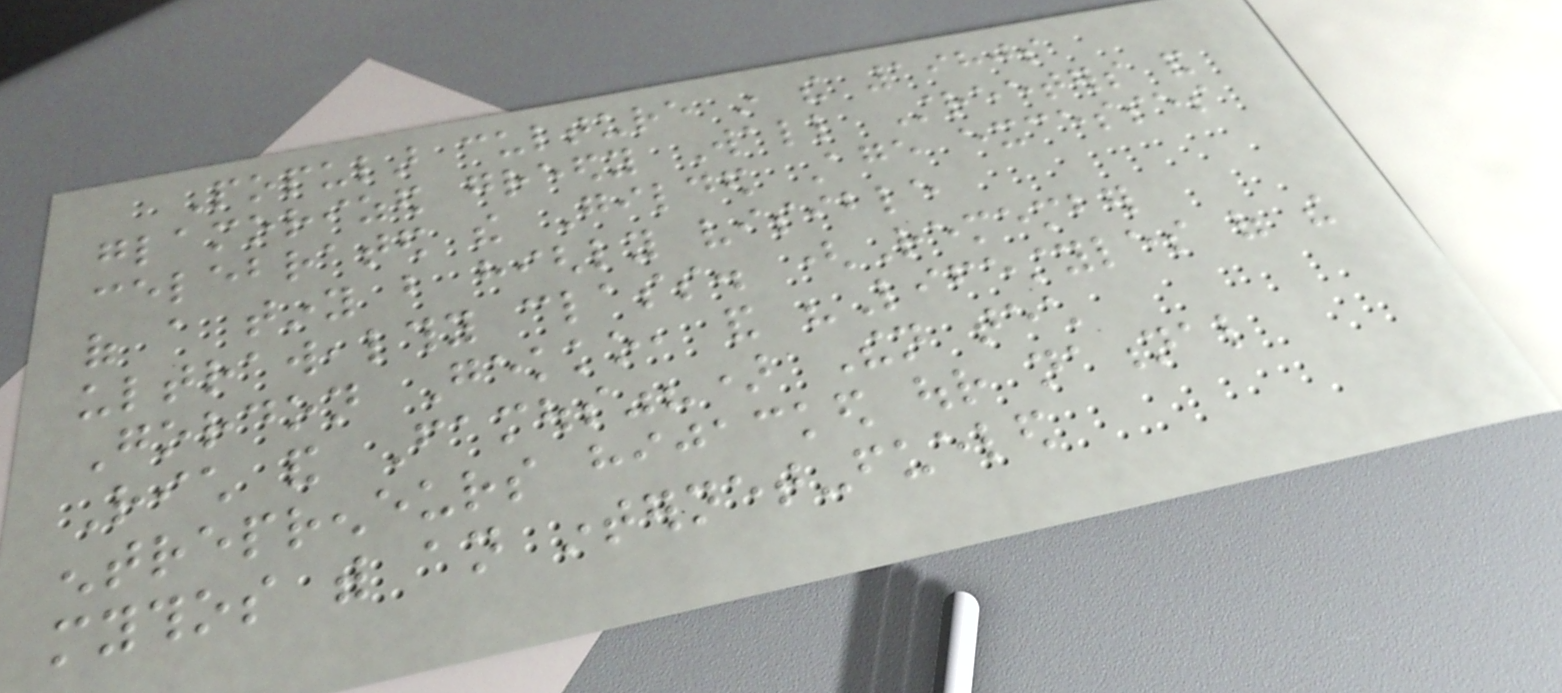Popular culture in the 1980s
glamorized greedy Wall Streeters and
celebrated the Gilded Age excesses
of a tiny but highly visible
ultrawealthy class. (Remember
Gordon Gekko, and "Lifestyles of the
Rich and Famous"?) Then tech
entrepreneurs hijacked our national
mythos with an internet-fueled
